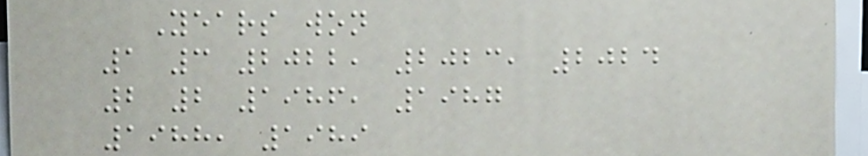Years won
1 3 2022, 2023, 2024
2 2 1986, 1987
1988, 1989
